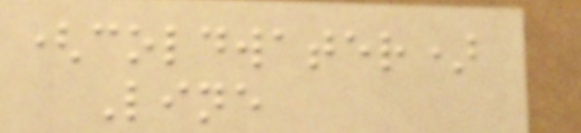(coldwater)
Line
